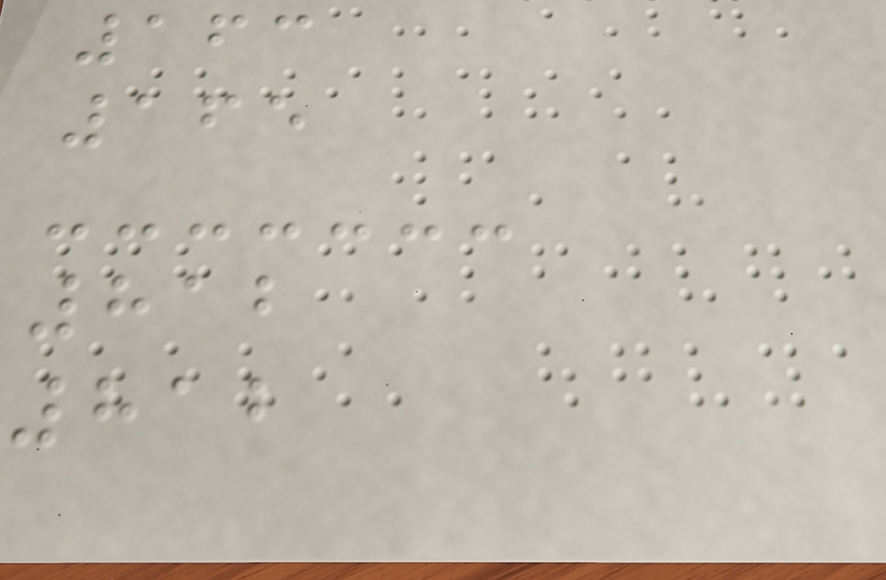163
165
812
812
